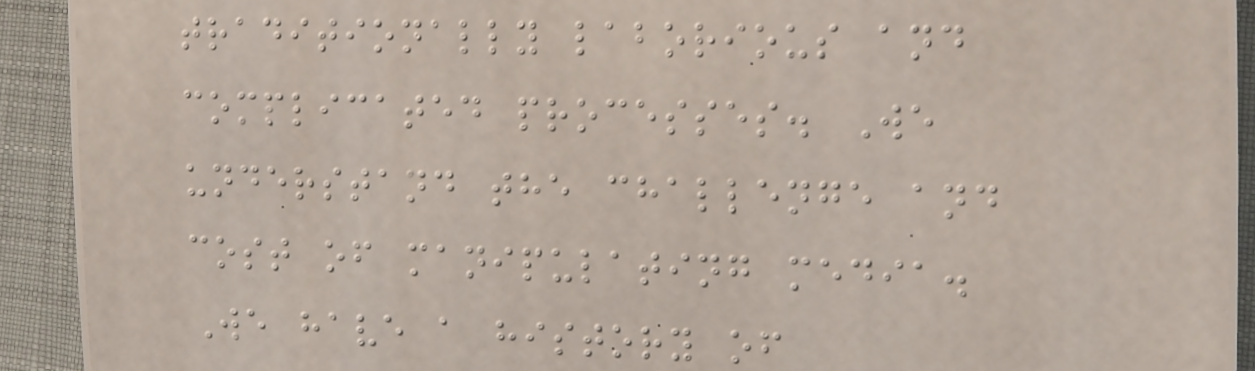traditionally laborious and
complicated processes. We
understand the challenge and
cost of manipulating media.
We have a history of
